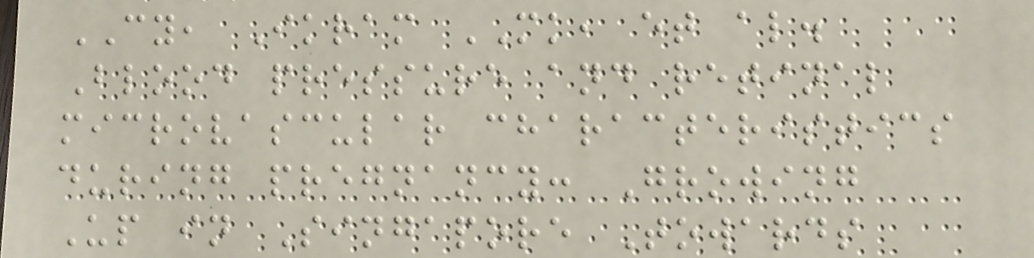CY, Ikram MK, et al.
Blood pressure and retinal
microvascular characteristics
during pregnancy: Growing
Up in Singapore Towards
